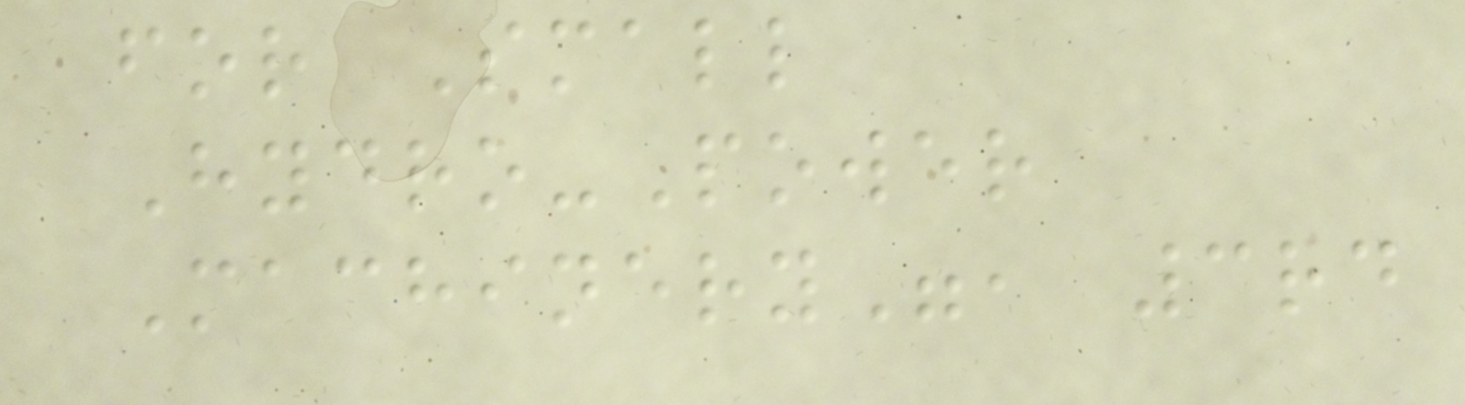for Small
Hydro-Power
Machinery", 3rd
